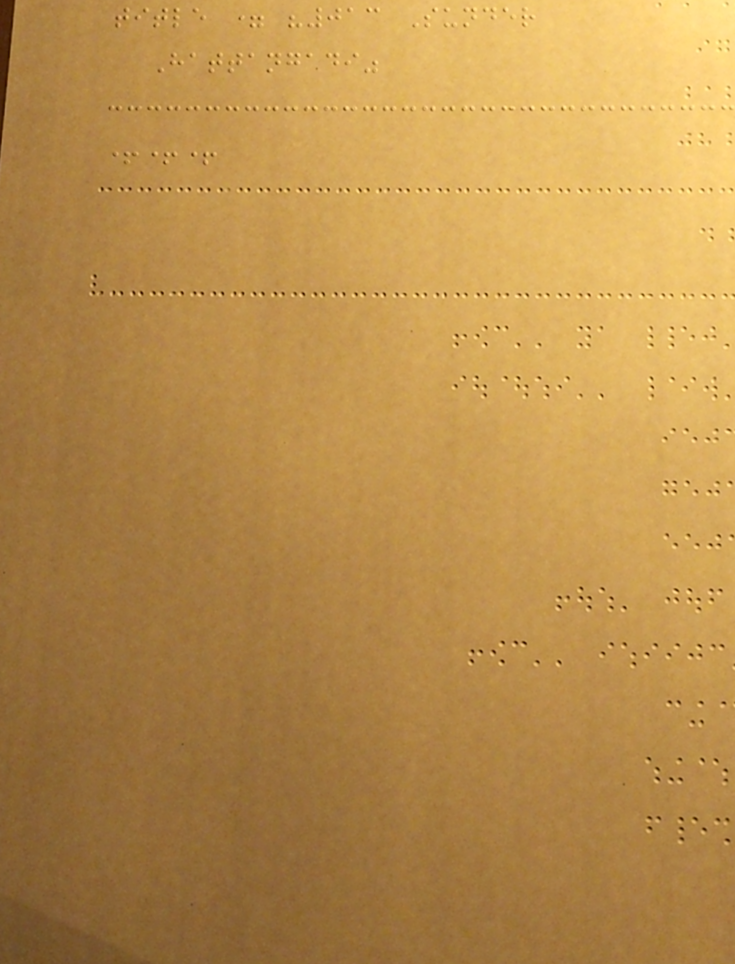title = "013 Sunder
Hattangadi"
+++
